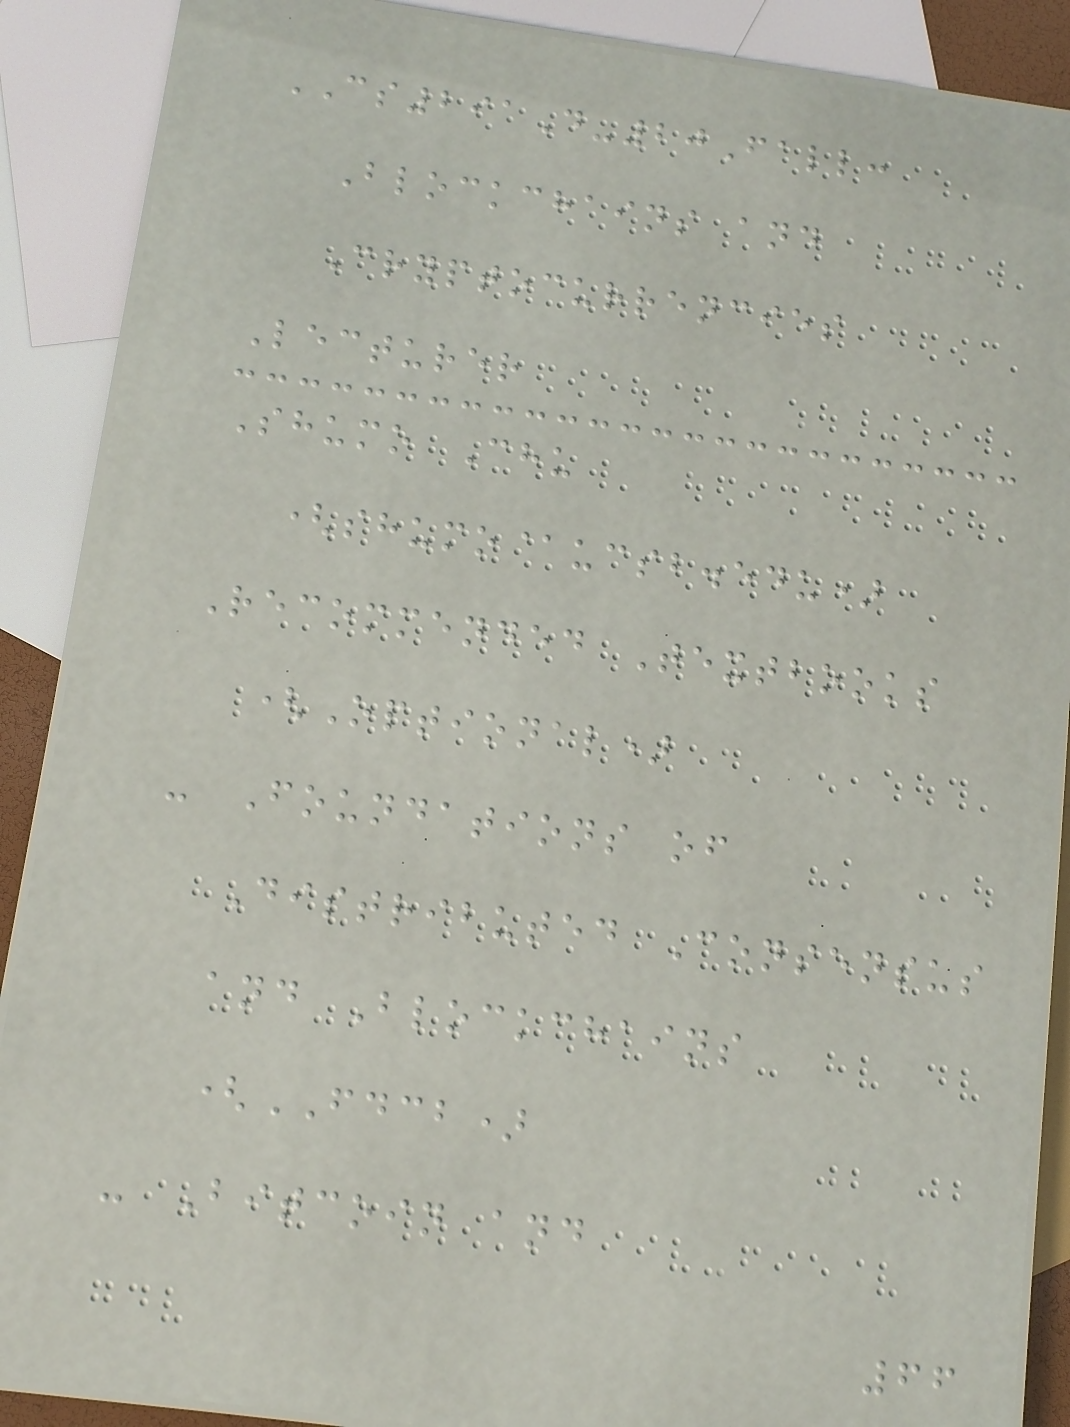CS291D-20Fall:
Blockchains and
Cryptocurrencies
Lecturer
Shumo Chu
(shumo@ucsb.edu)
Recommended Textbooks
(Optional)
- Foundations of
Distributed Consensus
and Blockchains
(FDCB)
- Bitcoin and
66
